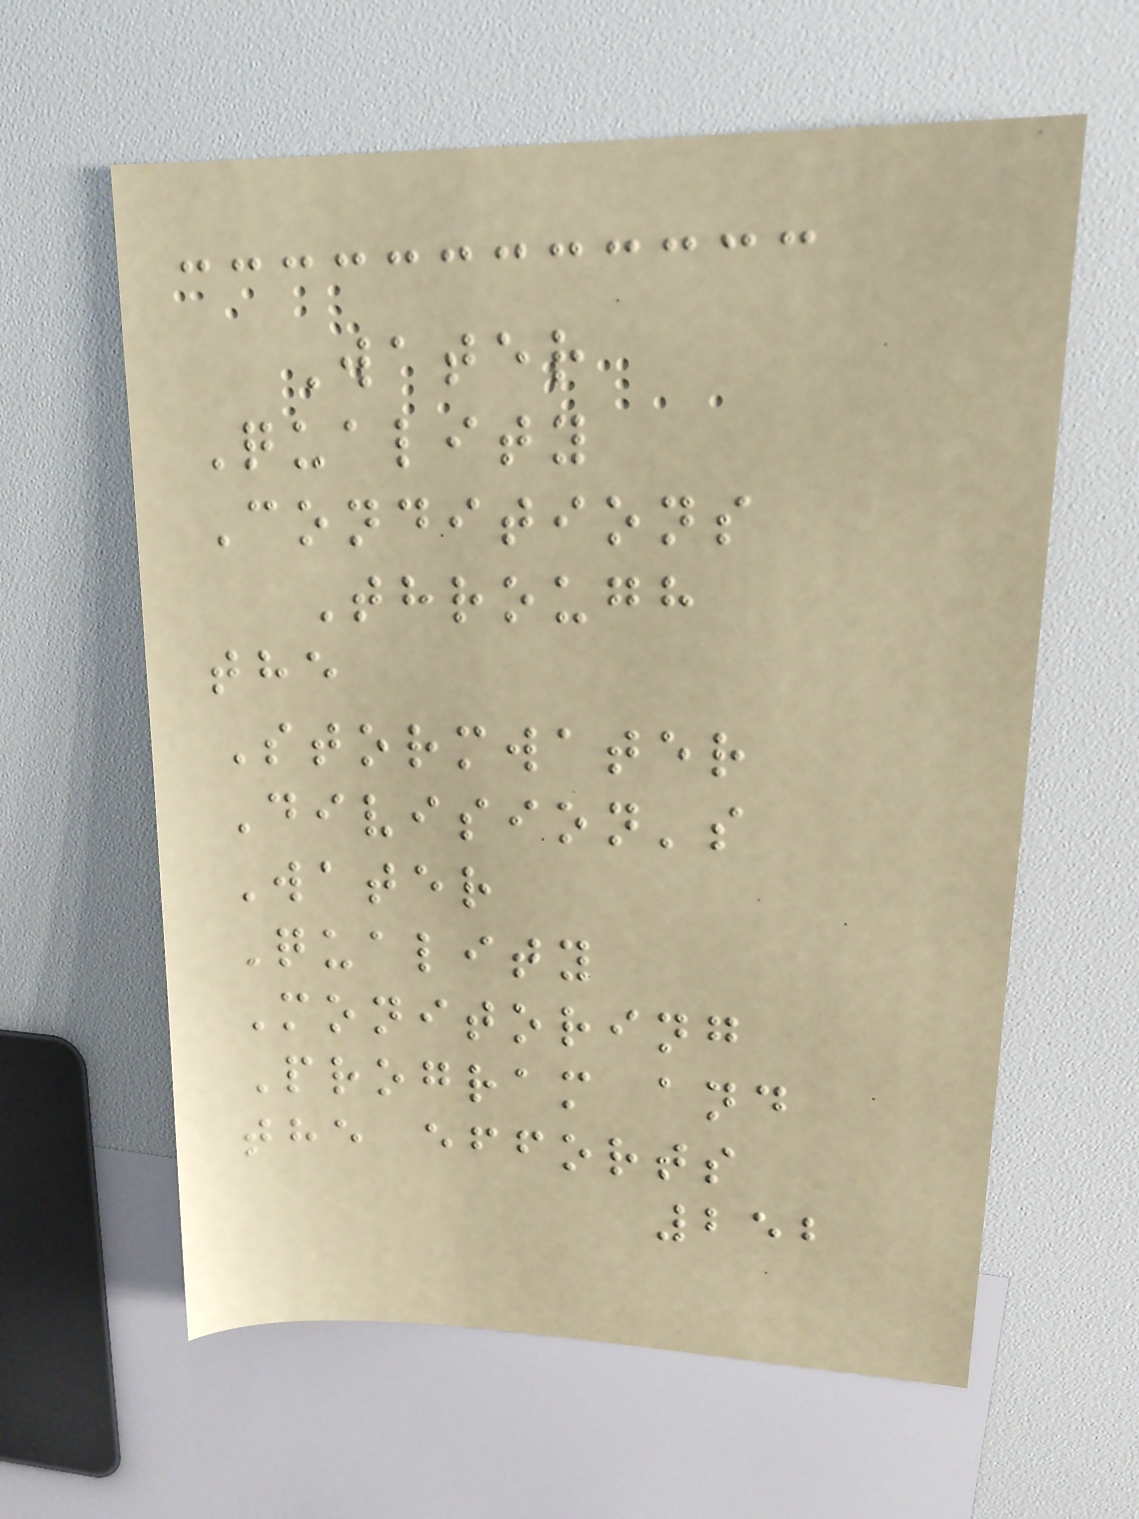Water
Quality
Conditions
Through
the
Stormwater
Division's
Water
Quality
Monitoring
Program and
the efforts
252
